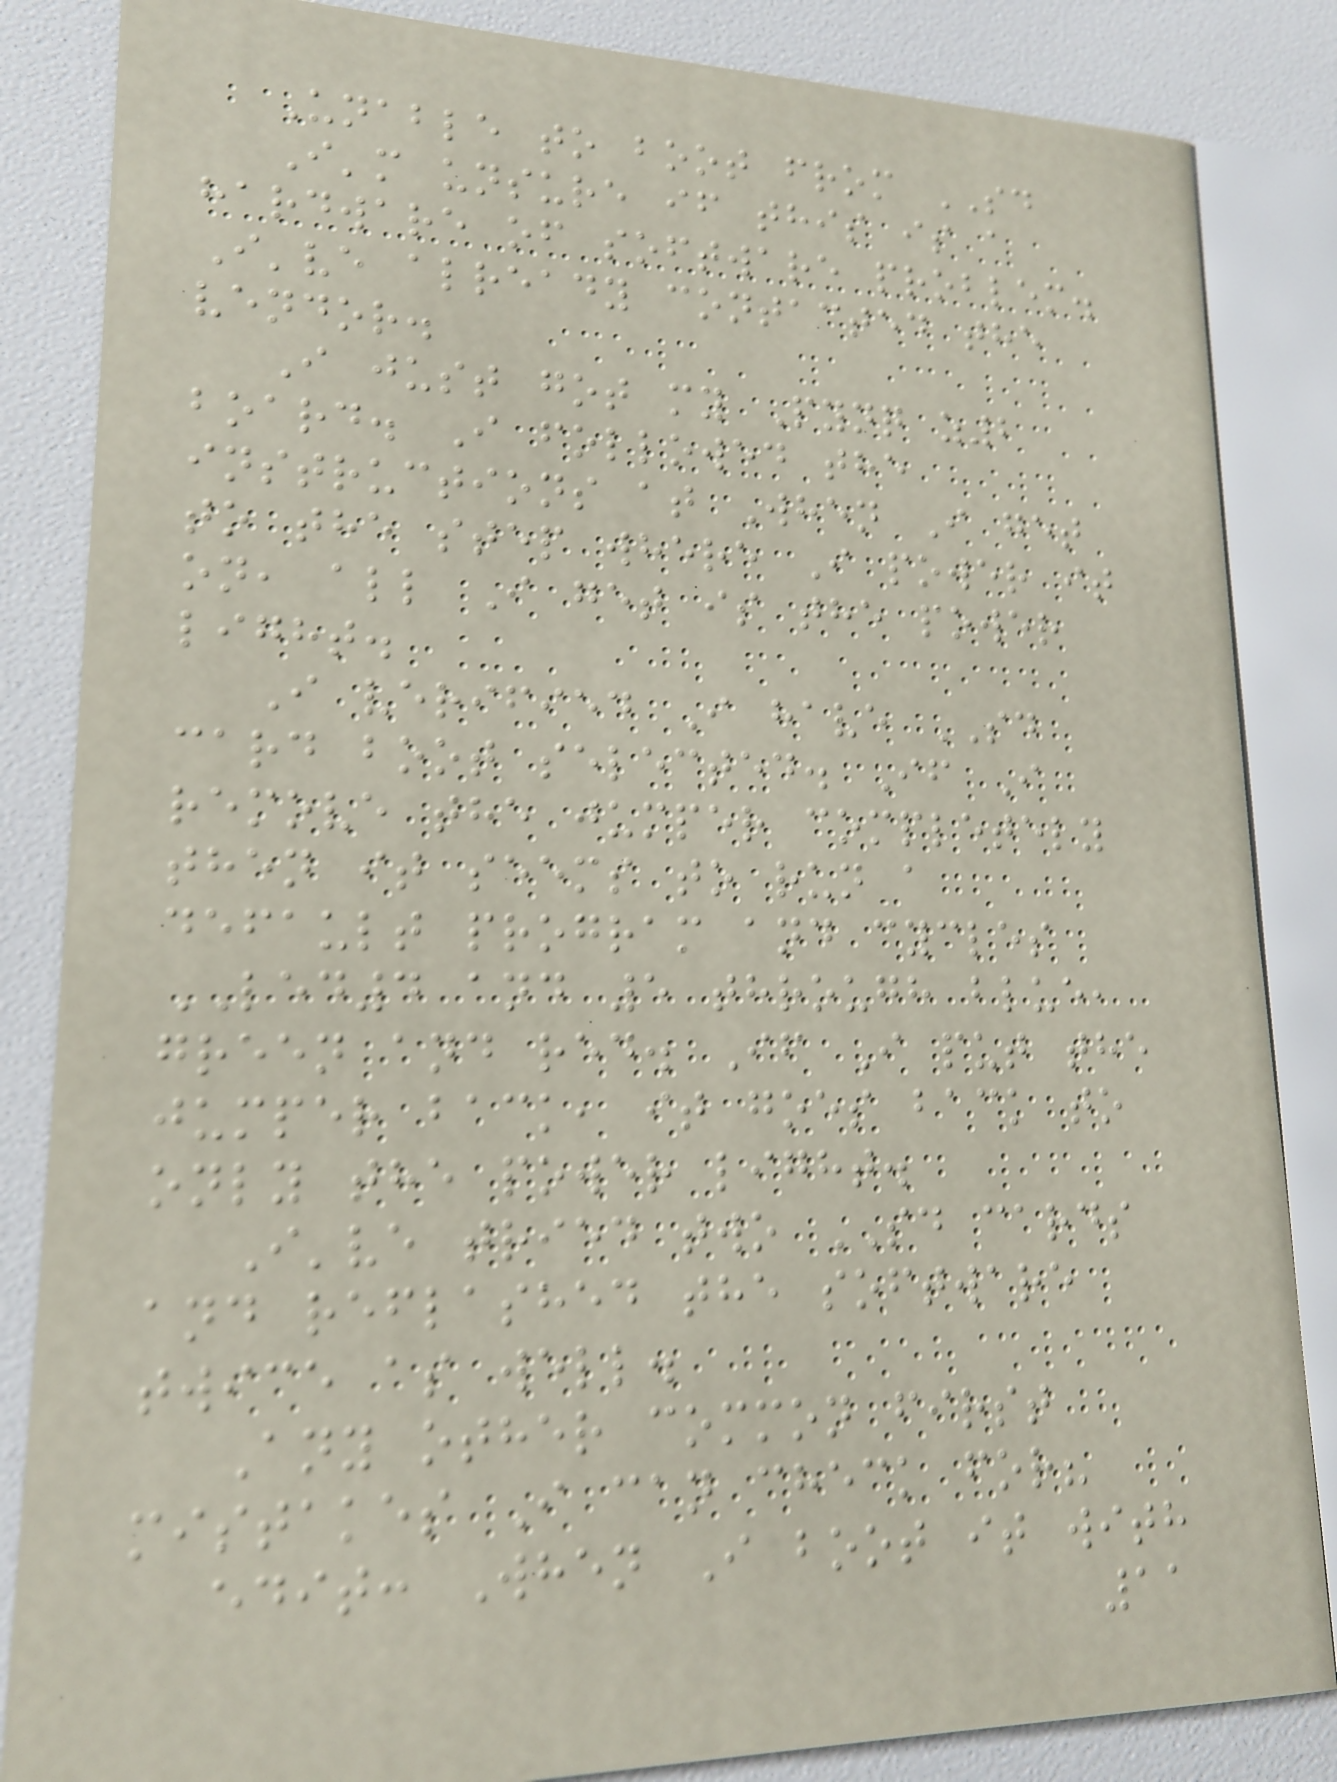Unable to boot from SD
I'm unsure if this is a
hardware of software problem.
I've already contacted the
vendor.
I just got my Pynq z2
board. I followed the
instructions at When I get
to the step where I power it
on, all I get is the power
light.
I verified I have SD
card boot selected. If I
remove the jumper completely
then it seems to run a
default program and cycles
LED4 and 5 through blue,
green and red. If I put the
jumper back, it goes back to
only the power light.
I've tried two SD cards
and reflashed the software
twice as well.
Any other common first
mistakes I can check for?
edit: When I boot it with
11
